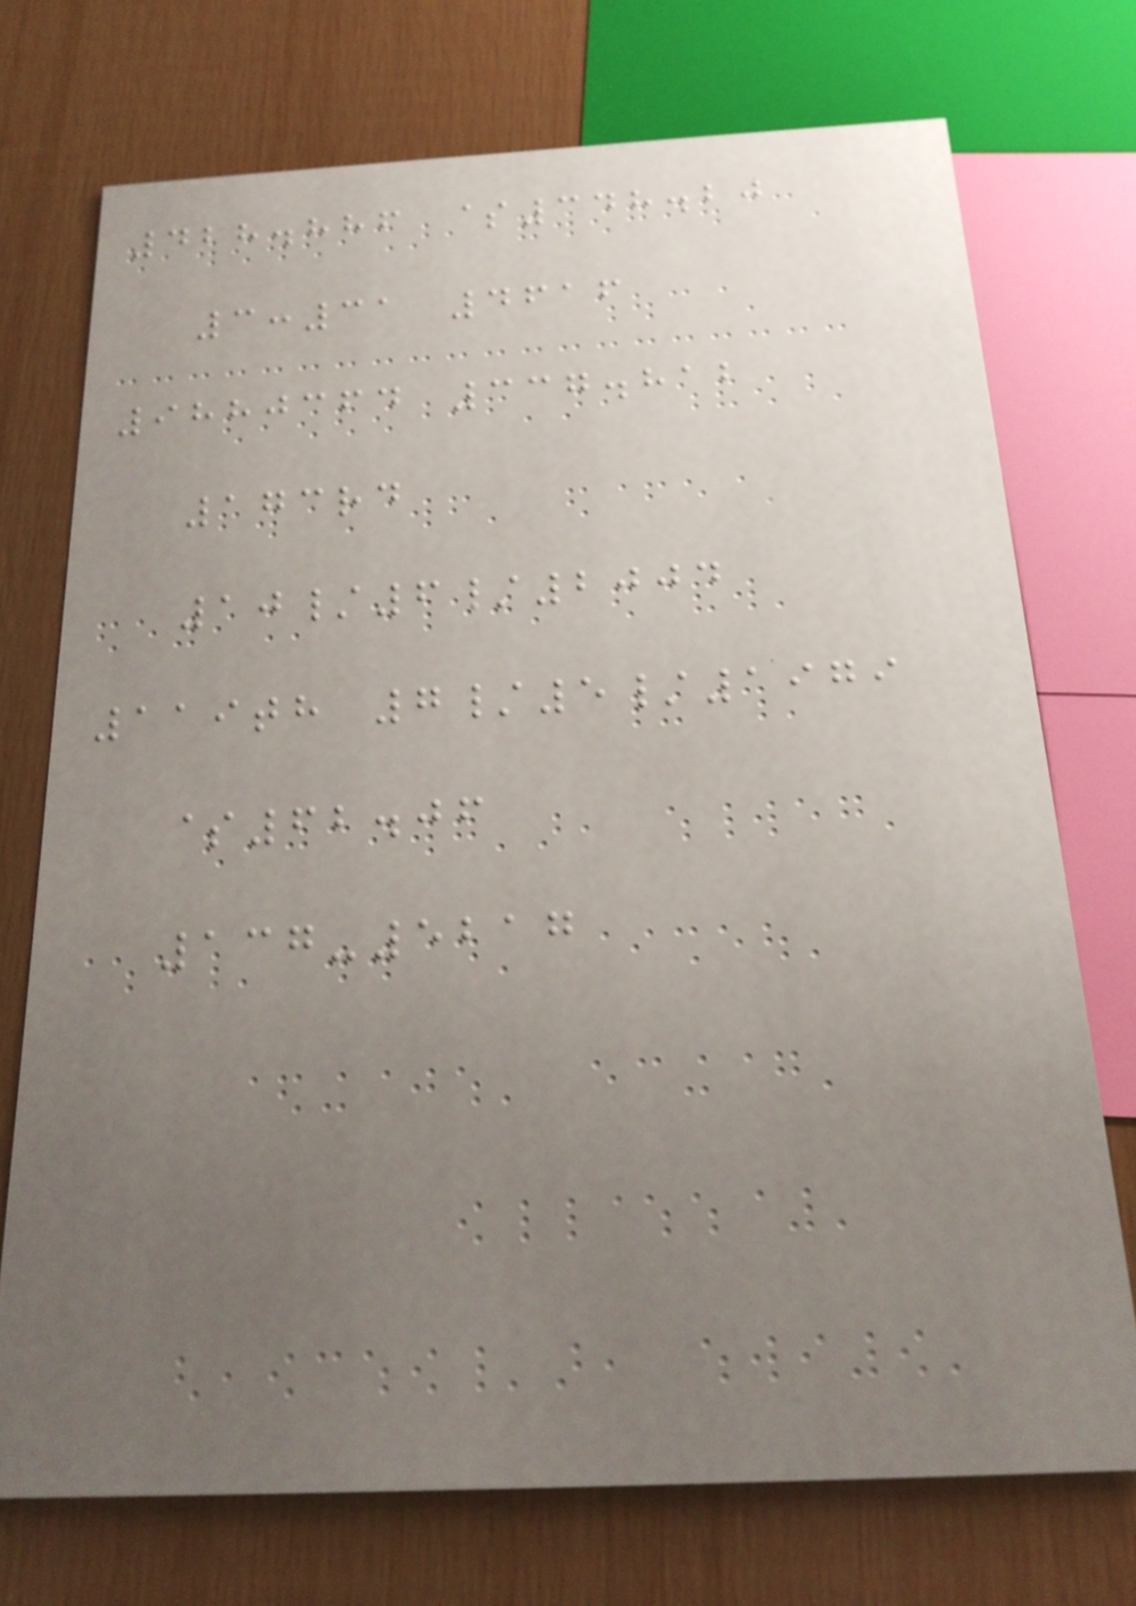428.886 $348.20
3:31 4616
9880364 337.812
173rd
10/6/2004
119th 7/5/1979
$62.06
137-5217
